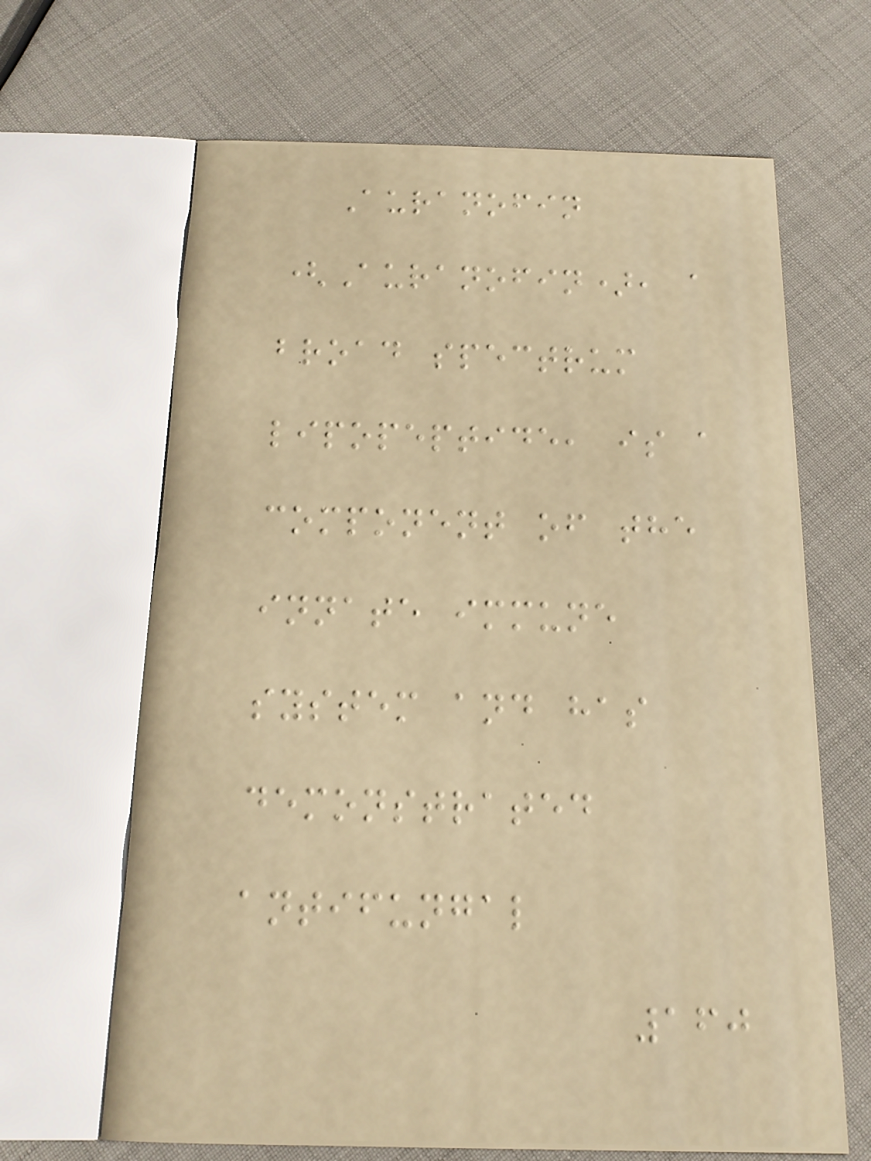Auranofin
(Auranofin), a
broad spectrum
lipopeptide, is a
component of the
innate immune
system and has
demonstrated
antifungal
160
